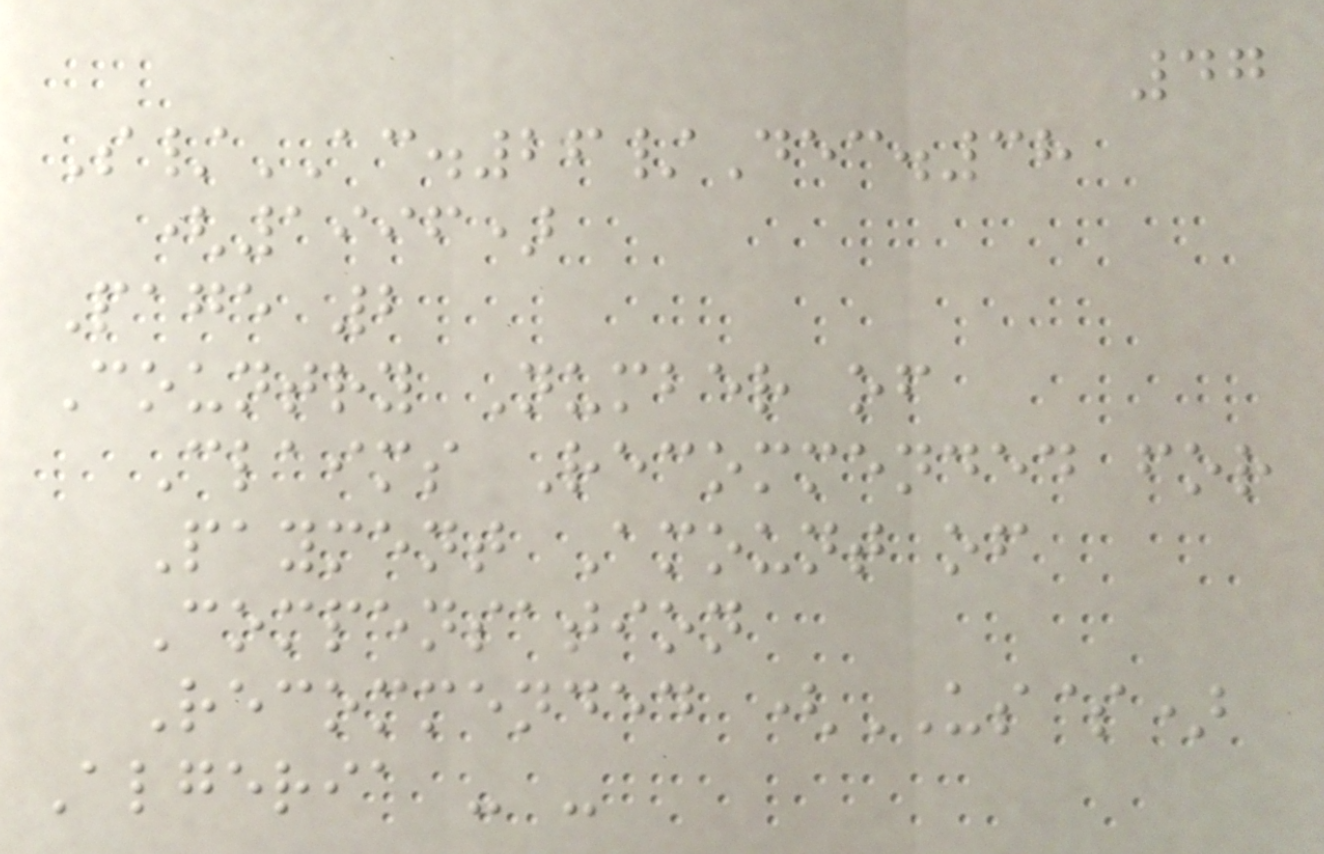47
S/AC.26/Dec.38
(1996)
Page 2
Country Number of
Claims Recommended for
Payment Amount of
Compensation
Recommended (US$)
Algeria - -
